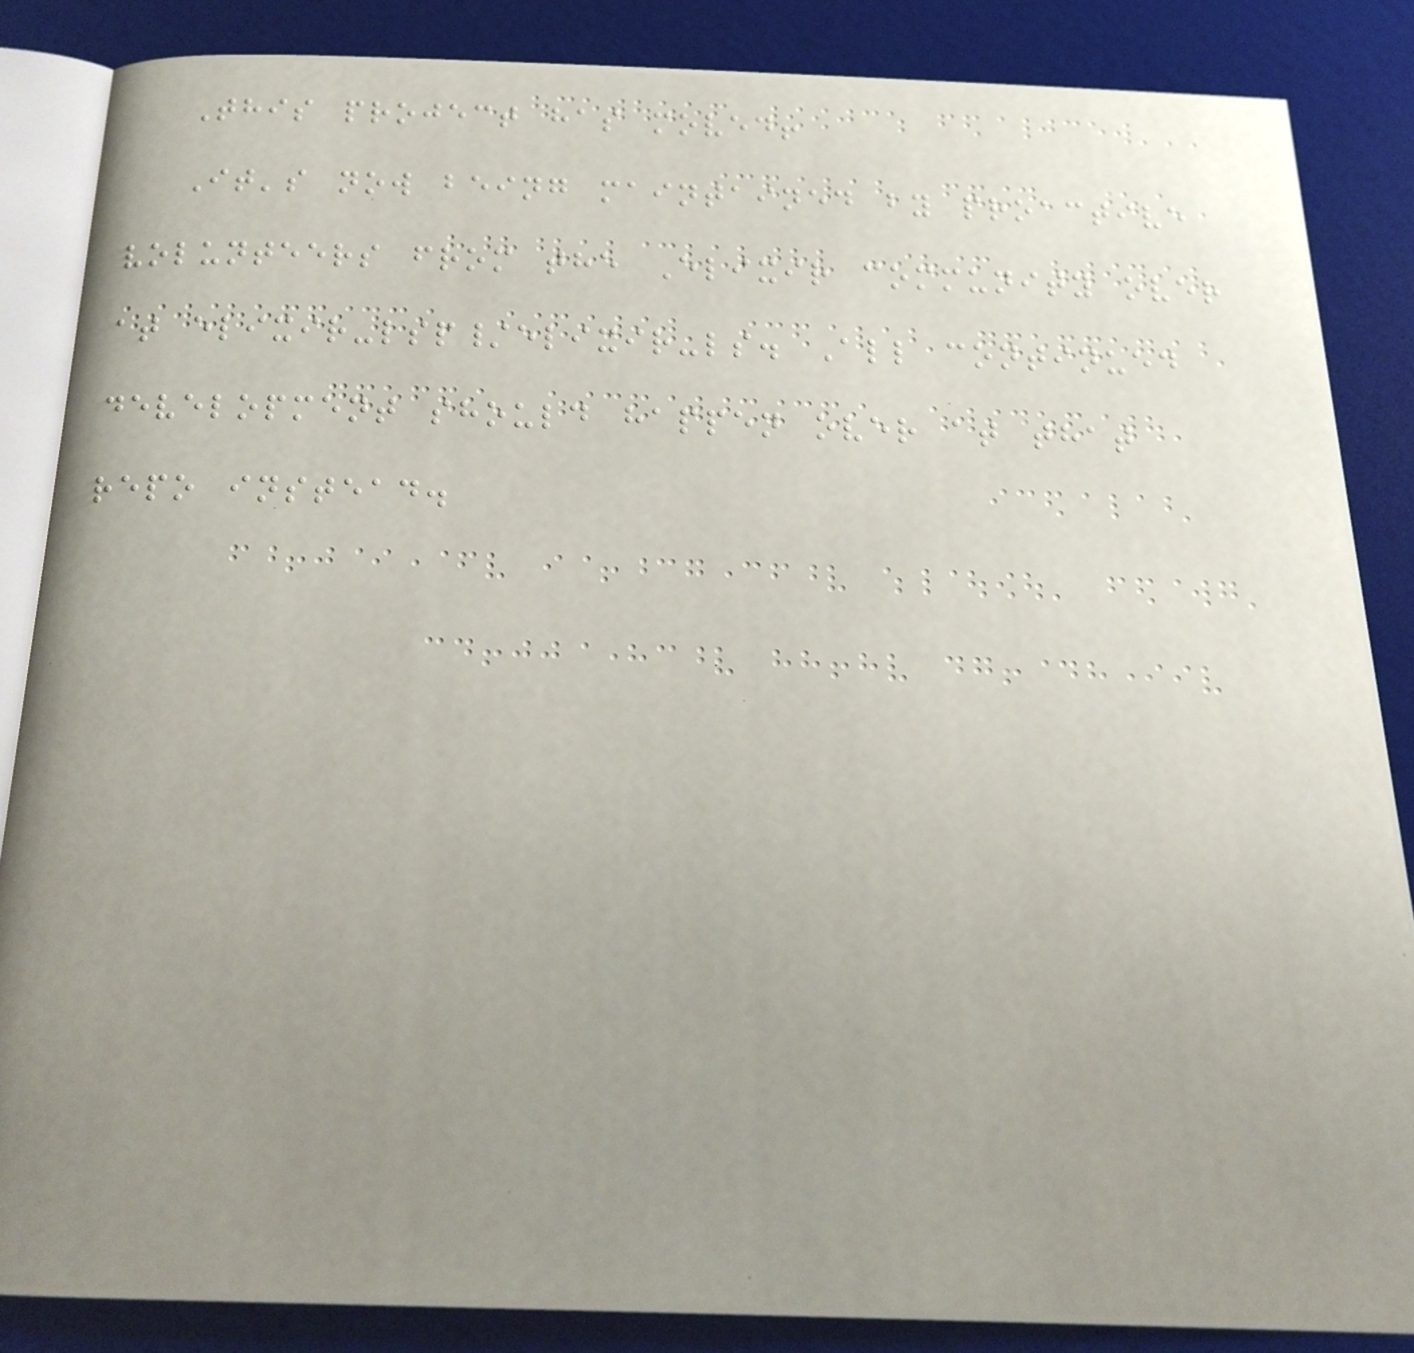This project has moved!
It's now being maintained by proactive
volunteers from the Elixir community over
at elixir-lsp/elixir-ls. All continued
development should happen over at that
repo instead.
